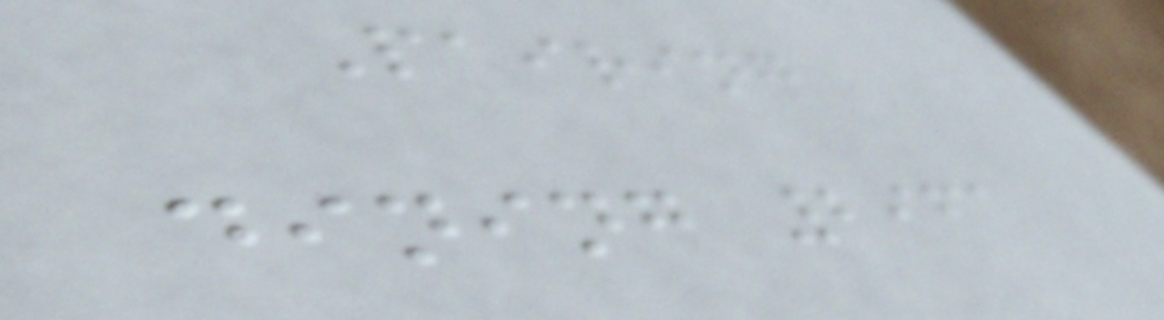Pairing
dining 2961
